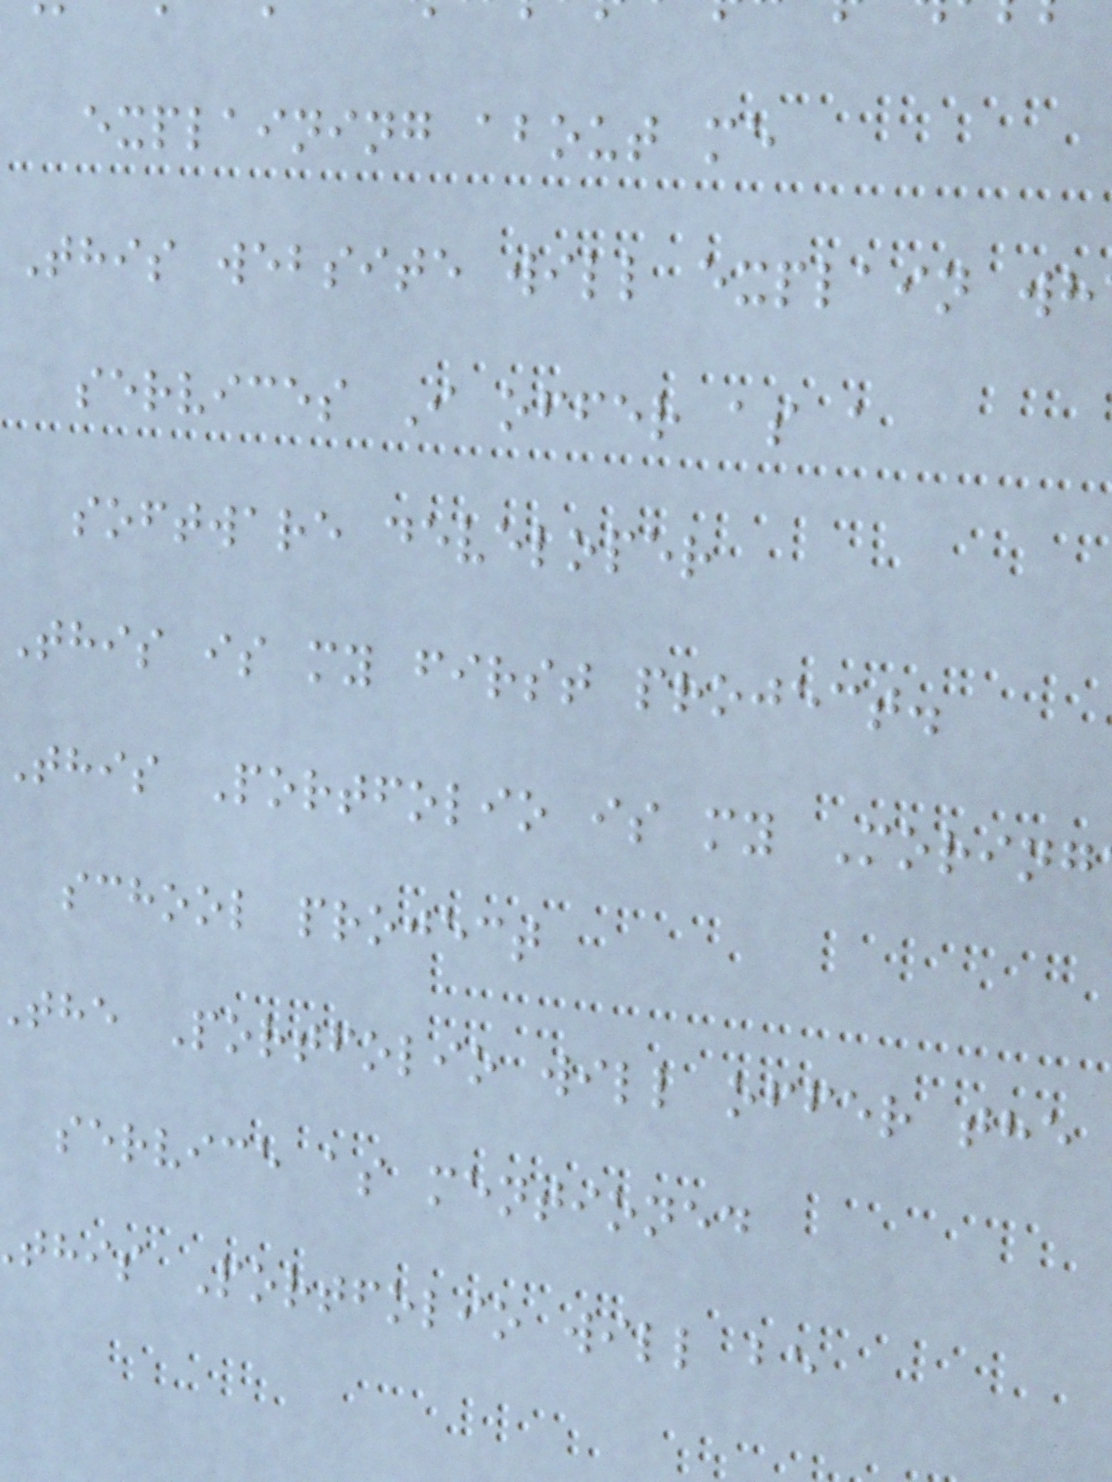explaining about me
This website will explain wh
services I offer as a
software developer
This is my first project.
this Portfolio is my Moring
school project
the Portfolio will offer the
service as mentioned
this Portfolio will be
